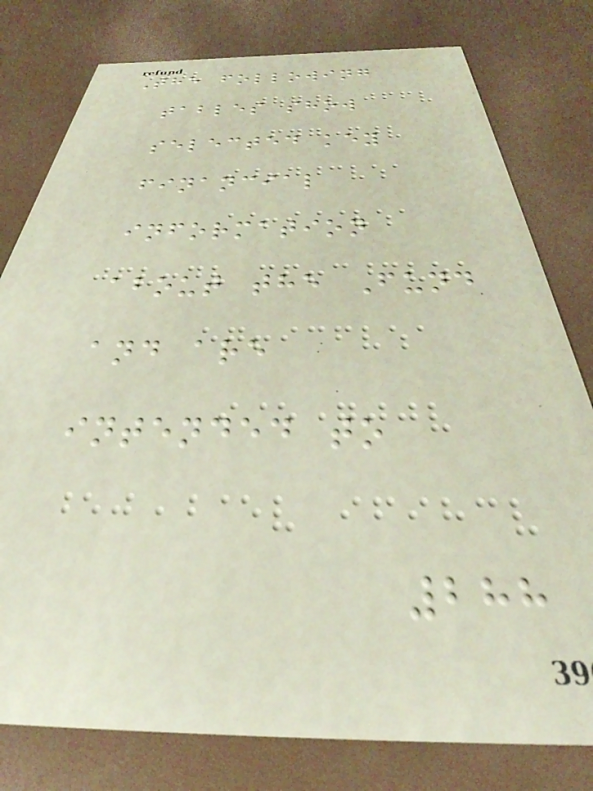The following
tables show
selected key
financial
information
about the Fund
and are
intended to
288
